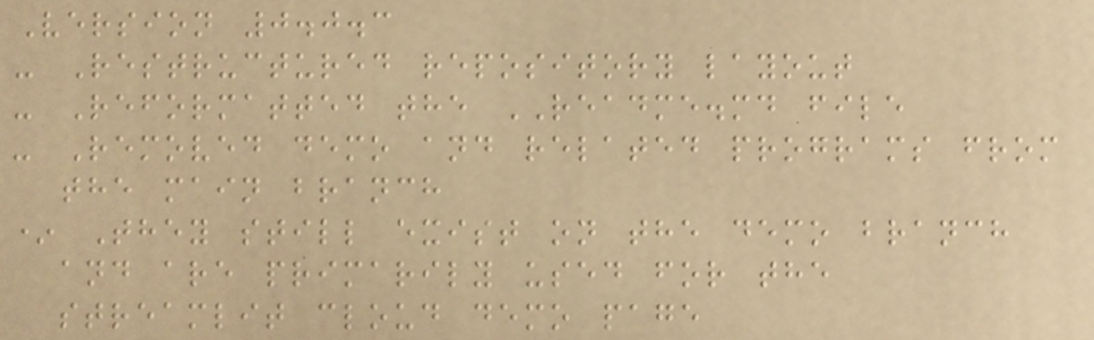Version 0.0.3
- Restructured repository layout
- Reformatted the README.md file
- Removed demo and related programs from
the main branch
* They still exist on the demo branch
and are primarily used for the
streamlit cloud demo page
